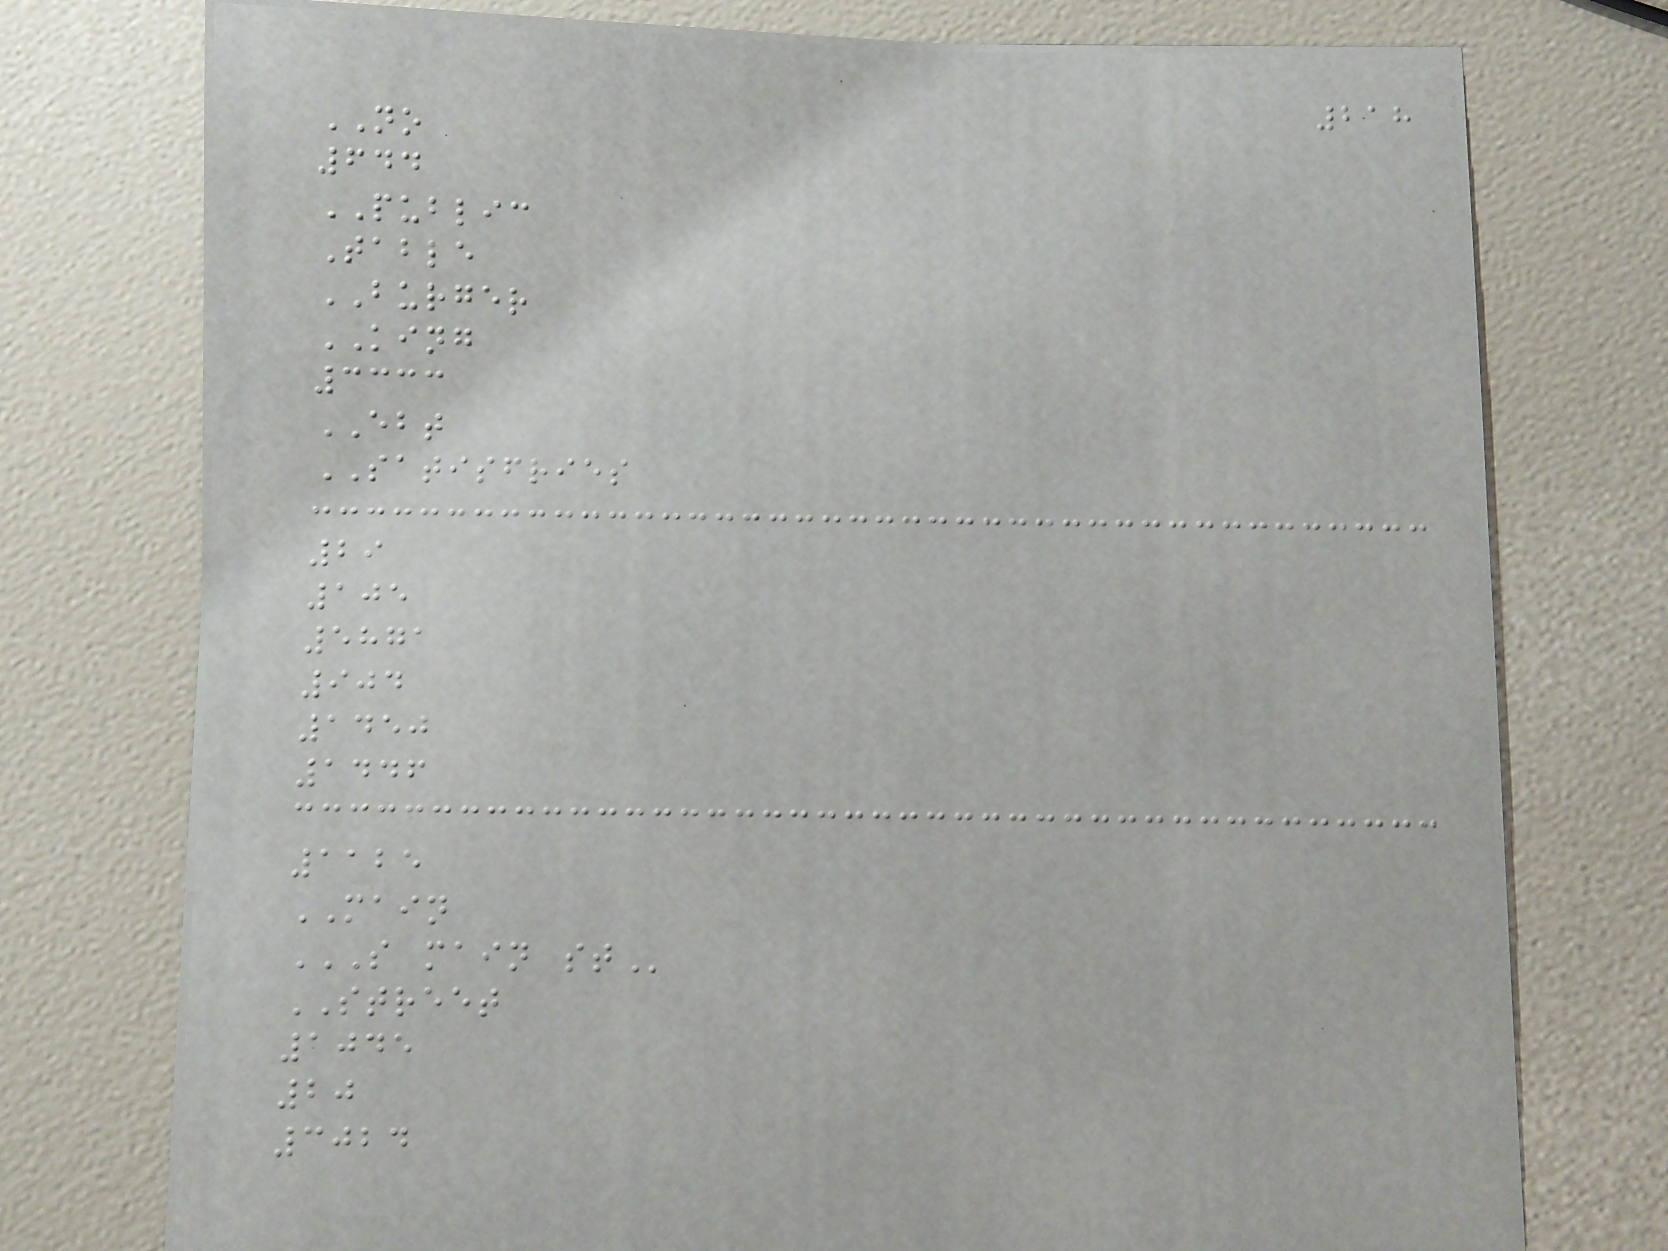218
NO
644
PUBLIC
Table
BURGER
KING
3333
EBT
SATISFRIES
29
105
5871
904
1450
1446
1125
MAIN
S MAIN ST
STREET
1045
20
3024
